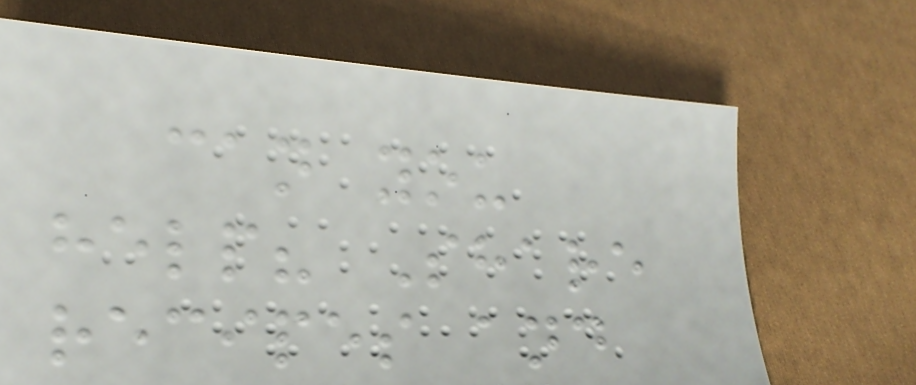can you
help? Share
recipes and
